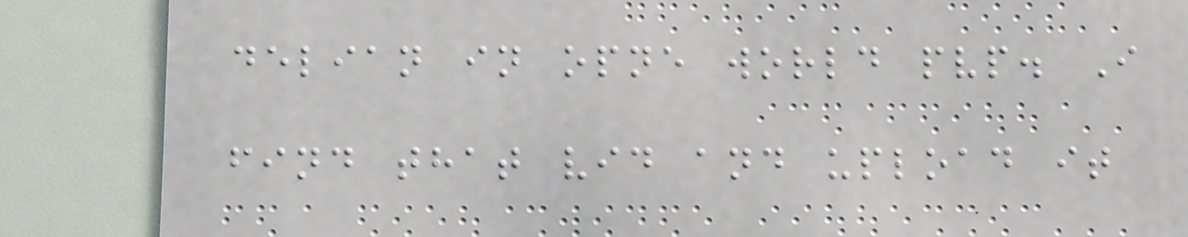delian in opne world pvp. I
find that vid and upload it
